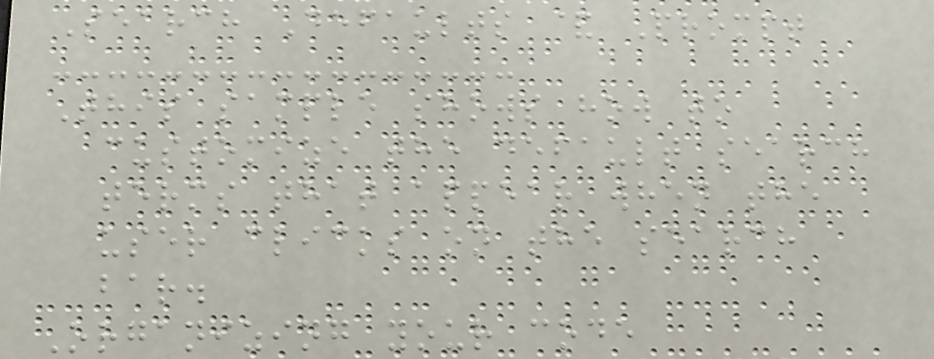Search Defaults & Prompt
This sample shows how to
customize the default search
terms that appear when the
user clicks on the search
bar.
Organizing your code
